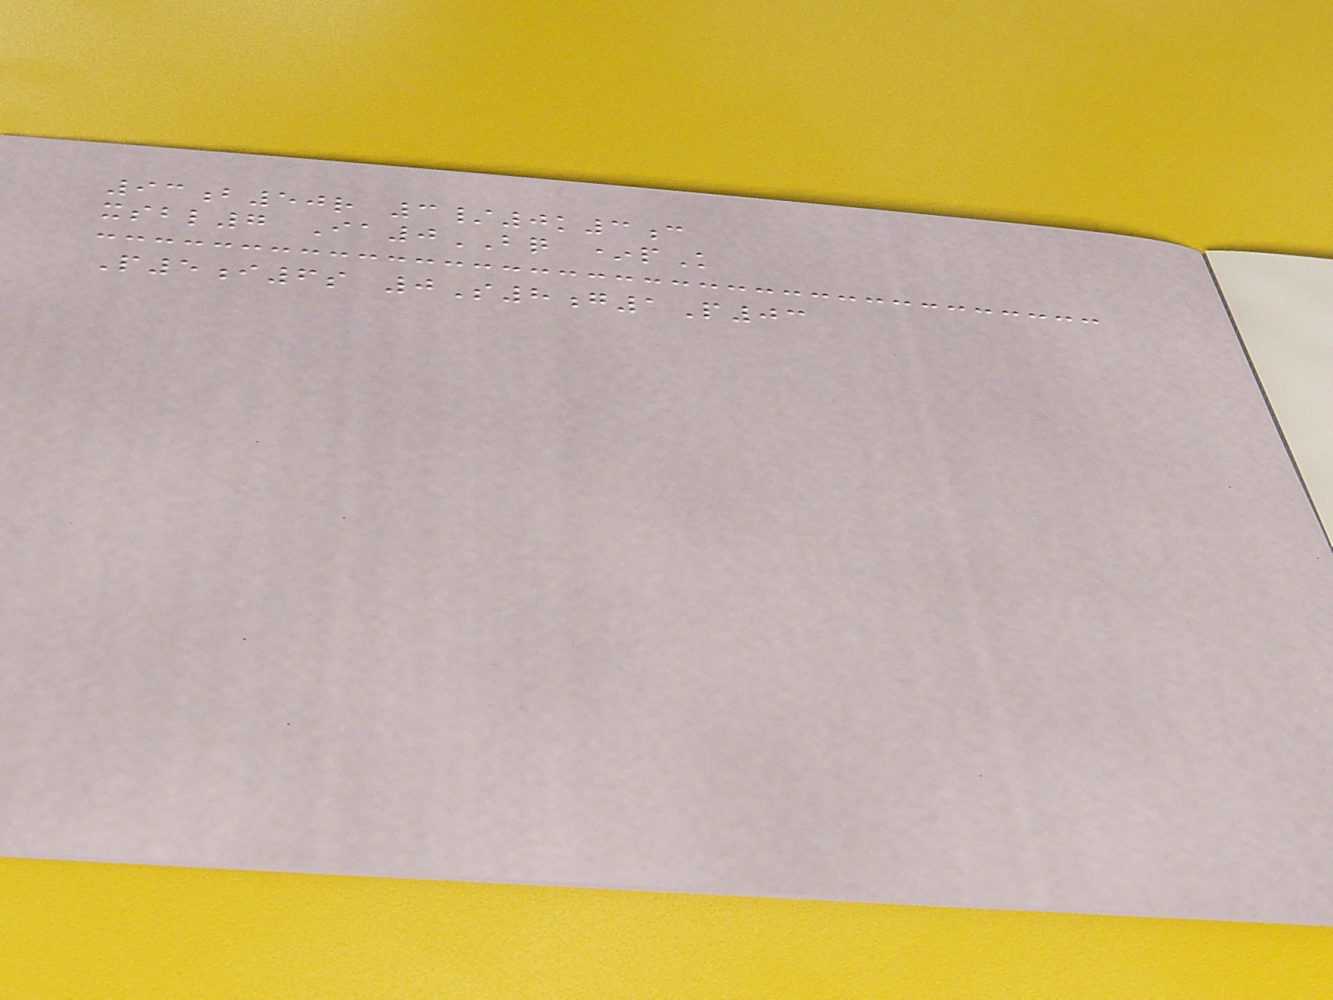93b50r 3/0k3c
xsbl7 Ia0BQ *pK
P5i6s 0S8g1P03
